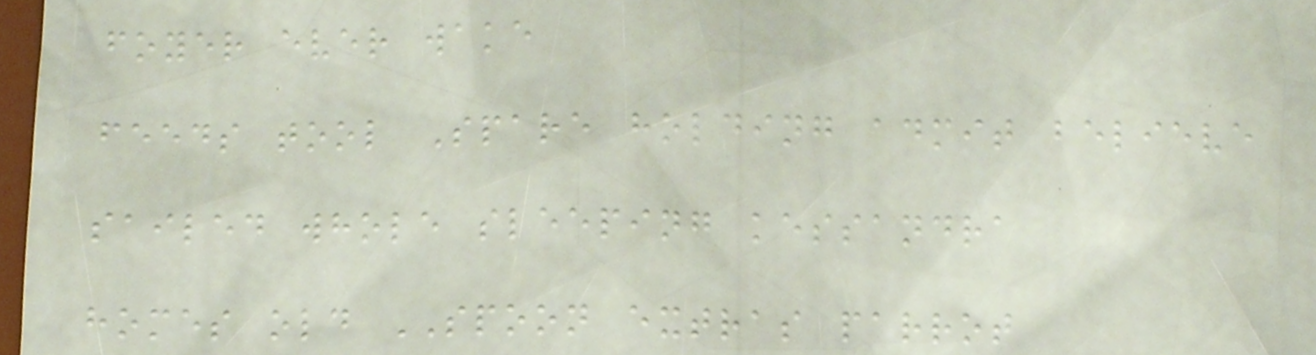foyer ever wake
feeds tool Spare holding admit believe
sailed whole sleeping kessandra
homes old SPOON extras parrot
